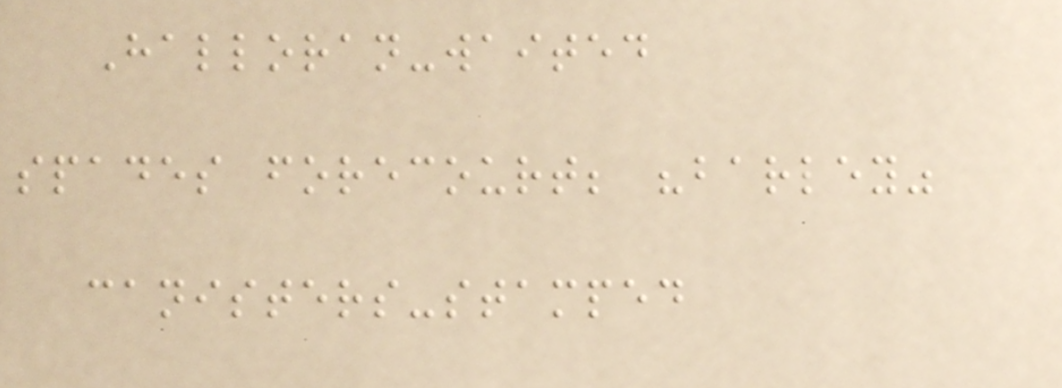Halloran-waited
spades forecourt; "barley"
canisters-stamped
